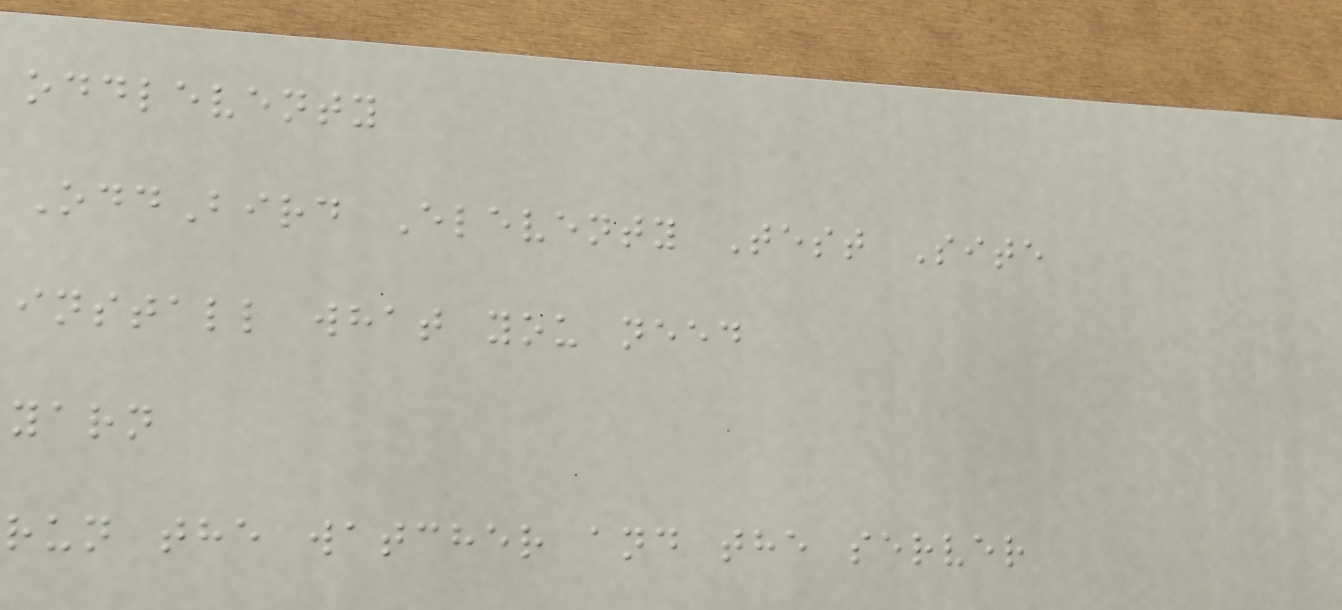oddleventy
OddBird Eleventy Test Site
install what you need
yarn
run the watcher and the server
